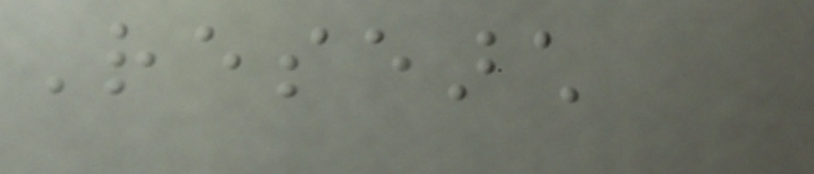Research
